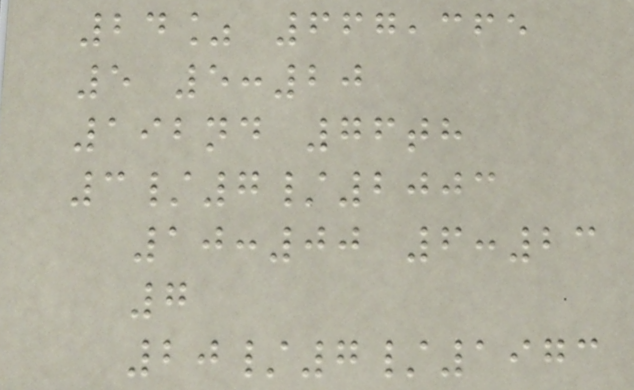24% 667,365
5 5:20
192nd 76th
3/7/2003
10:00 6:23
7
20/7/1973
